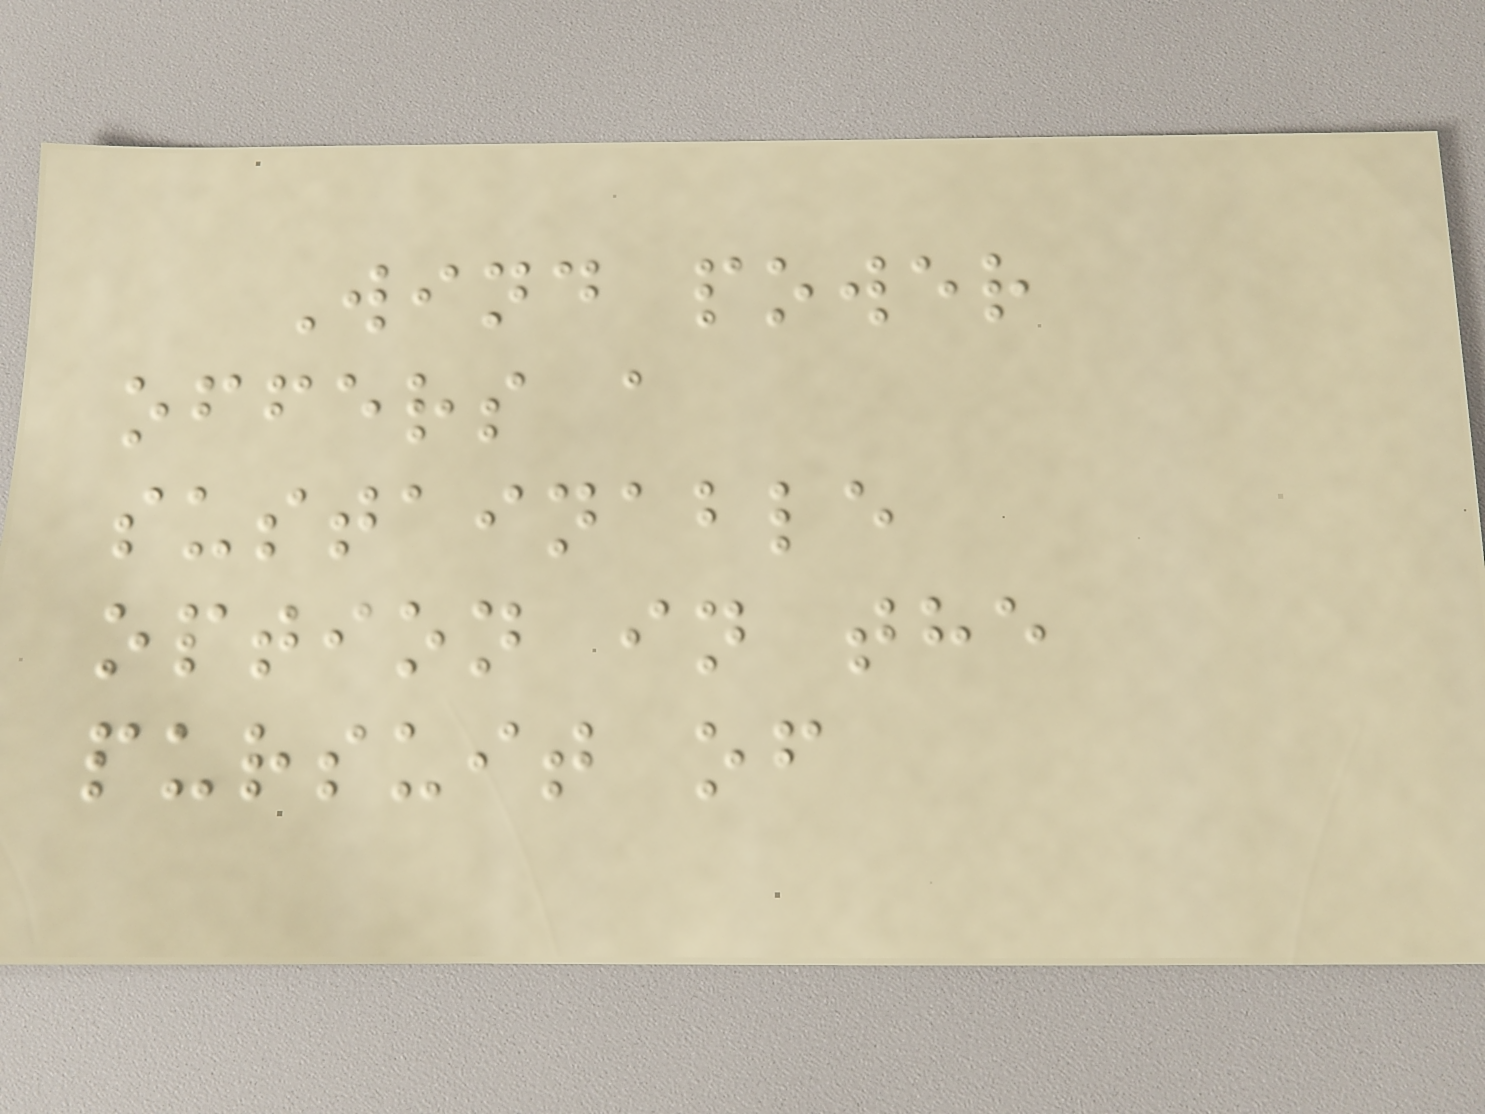Wind power
offers a
sustainable
option in the
pursuit of
